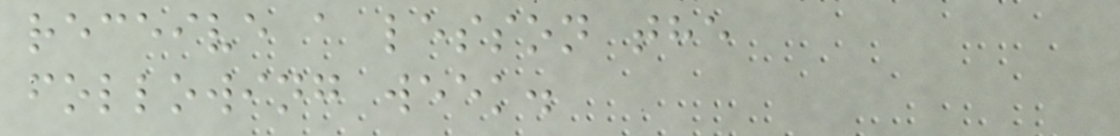receive a lesson the
following week.
